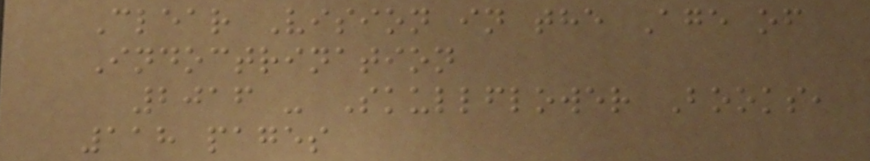Clear Vision in the Age of
Indoctrination
2016 - Skullflower Books,
118 pages
